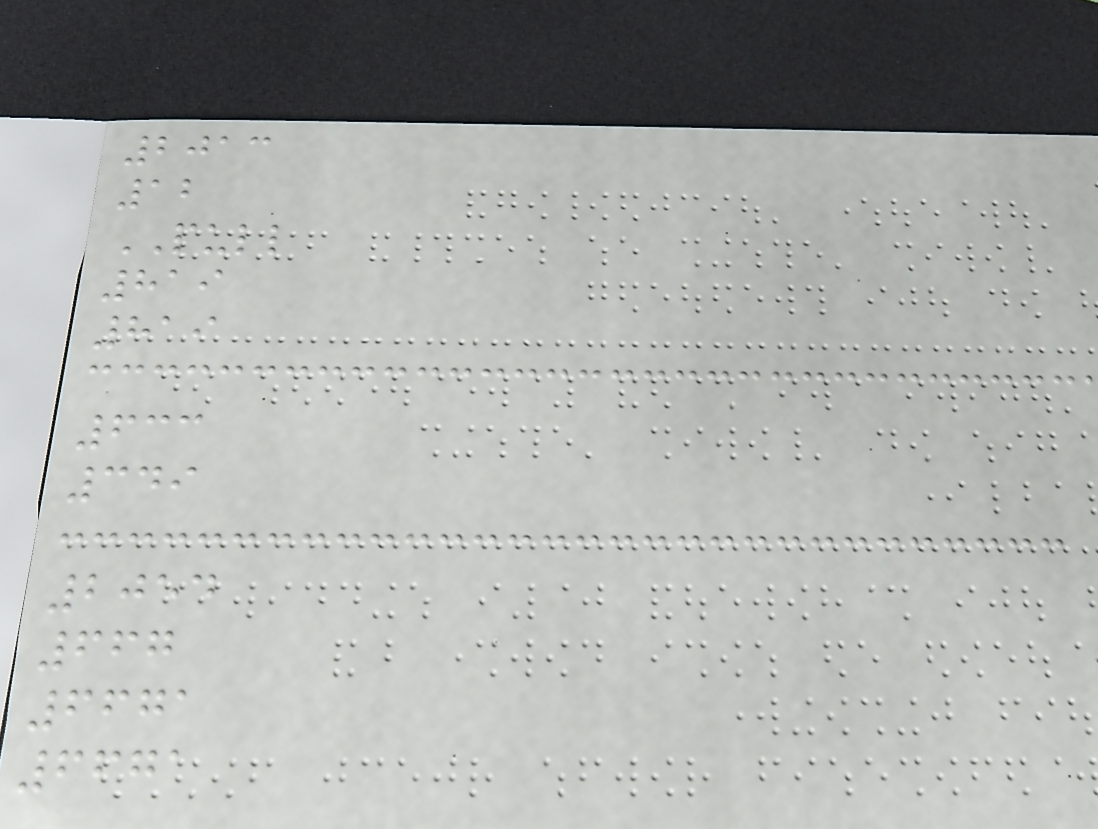2013
12
PULL
819
819
633
349
2054
667
6671
6671
